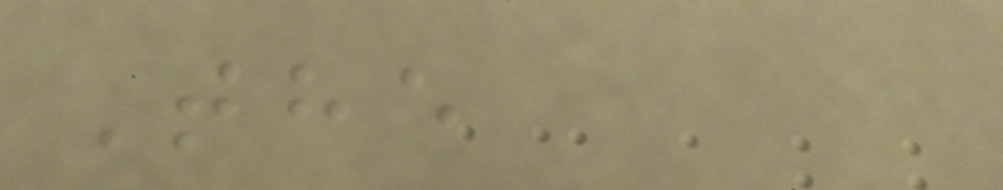The
